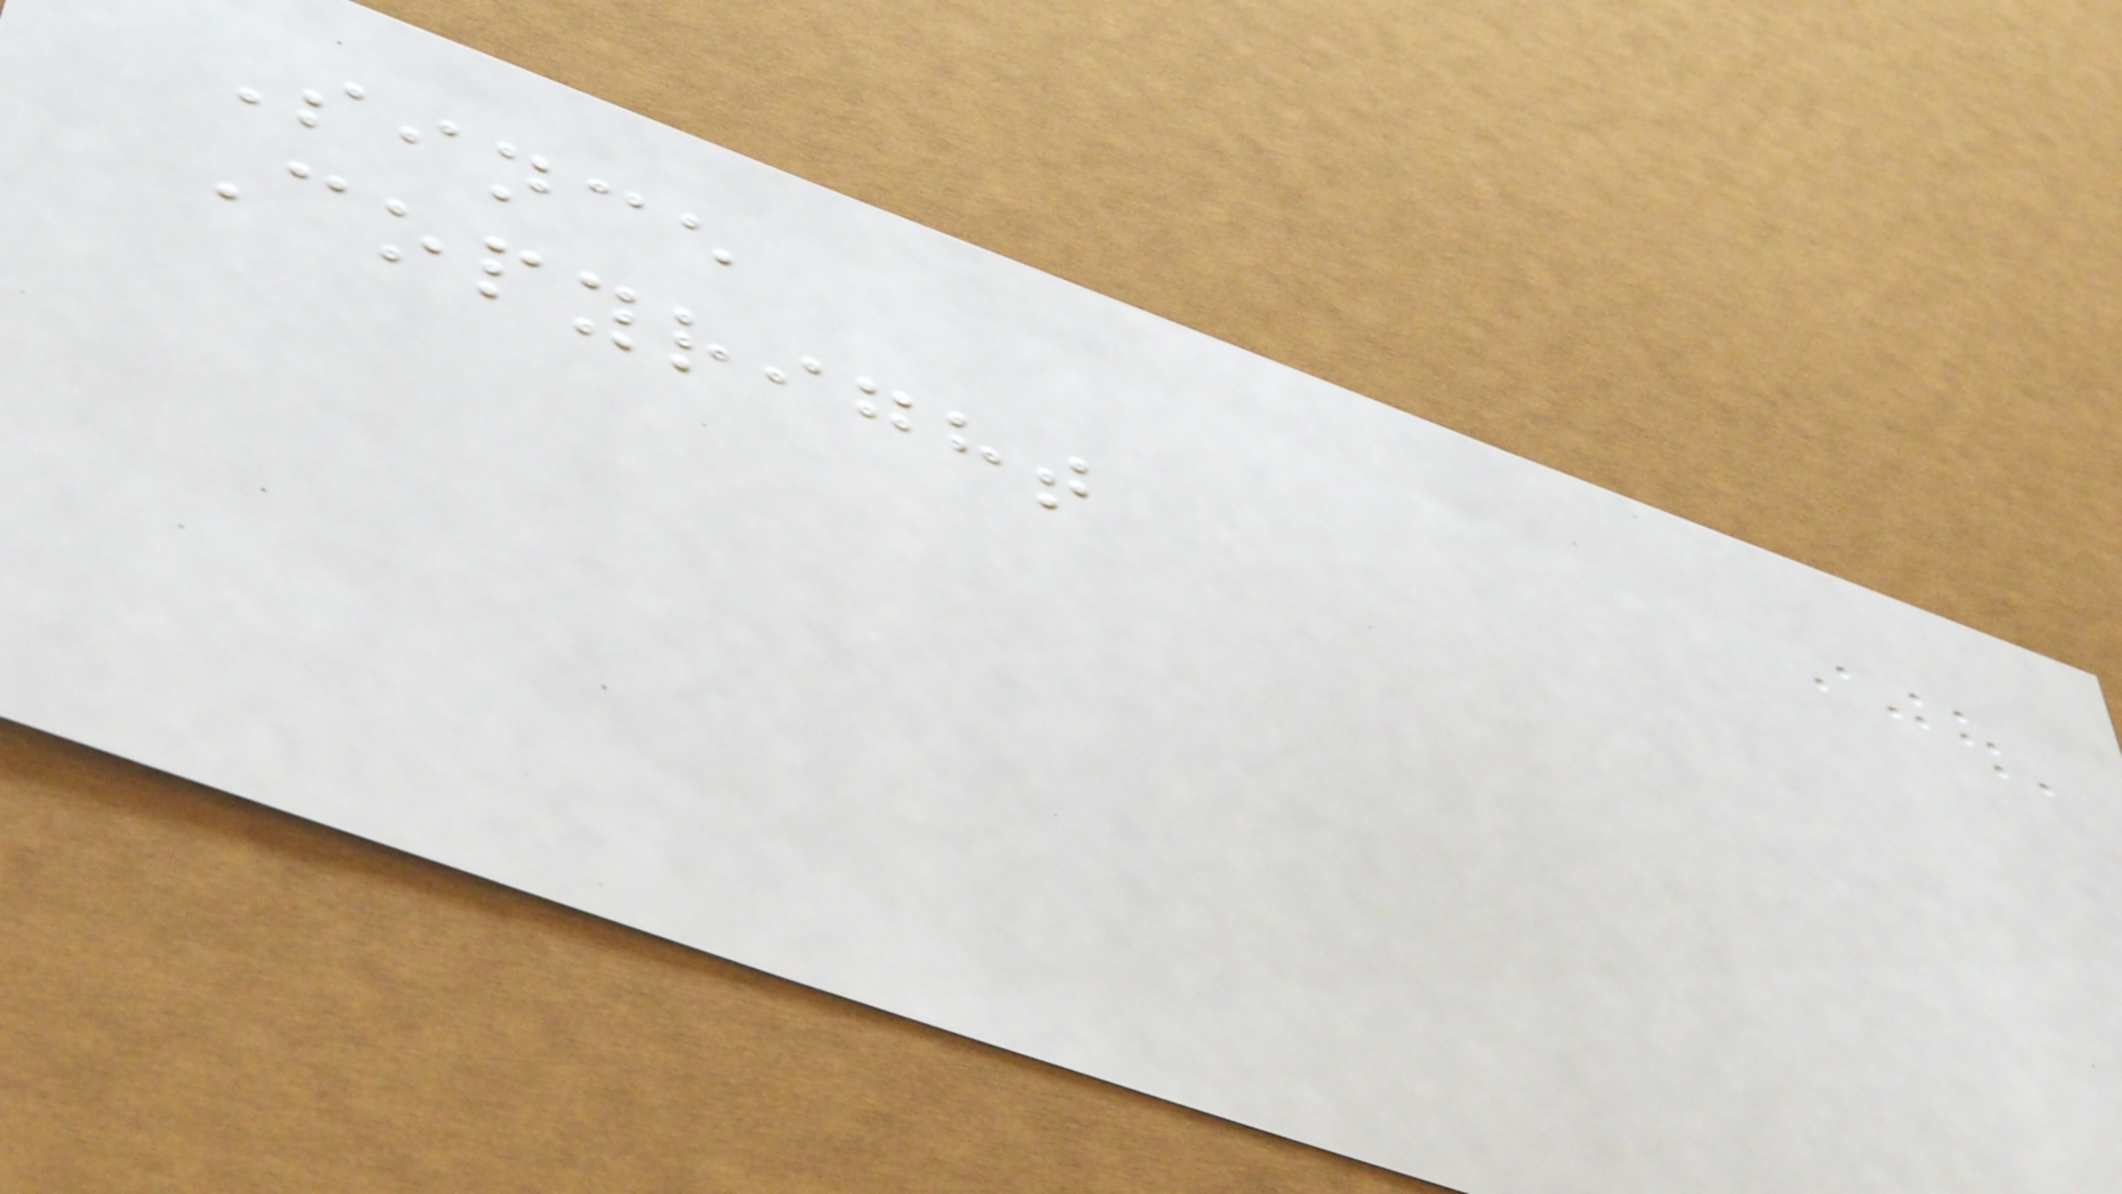Since
Copyright
